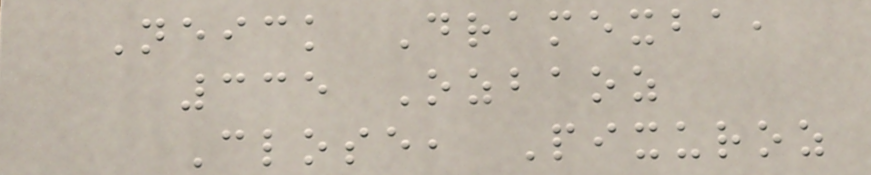Neick Dramexba,
335 Ozbaoz
Close, Pixuroz
